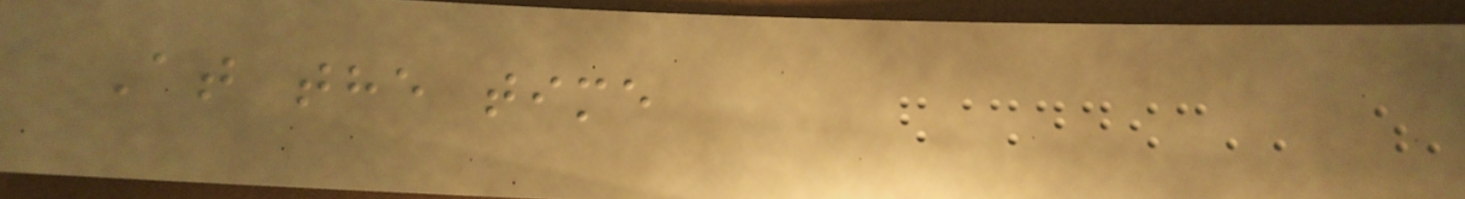At the time
